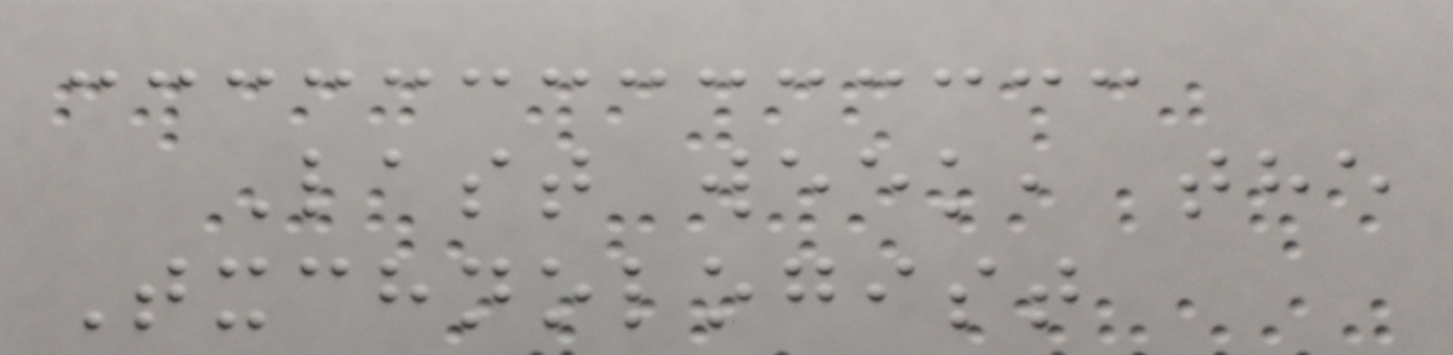Last week, the
Txchnologist
